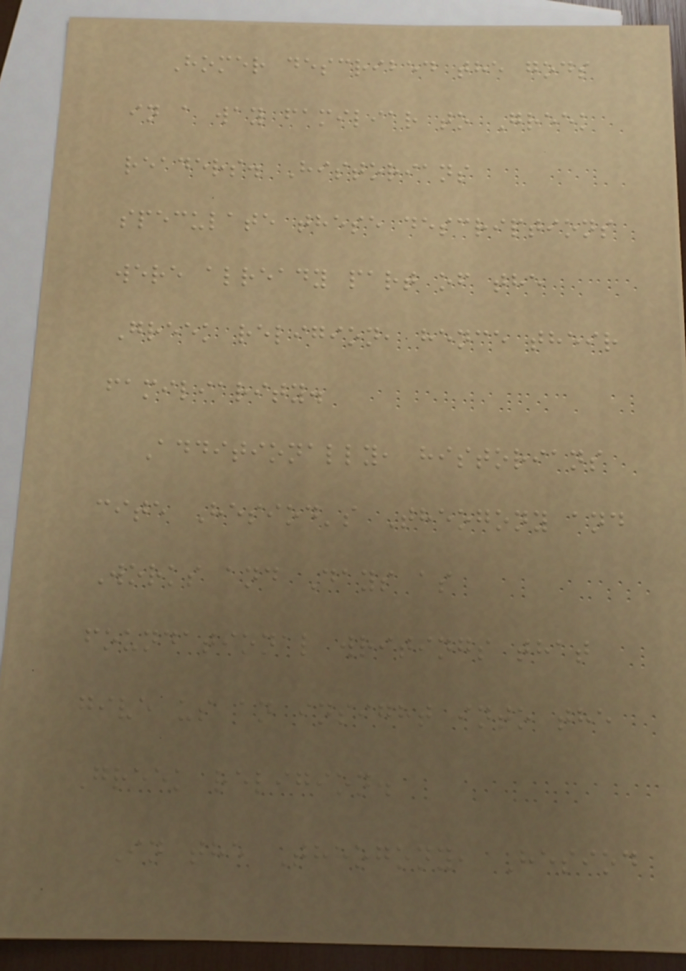Homer described the gods
in a way familiar to Greek
readers. Historians
speculate these descriptions
were already part of the
Greek religion, hence their
familiarity.
Additionally, historians
cite Hesiod's Theogony and
Works and Days as
foundational writings that
give us an insight into the
Greek religion.
In the Theogony, Hesiod
